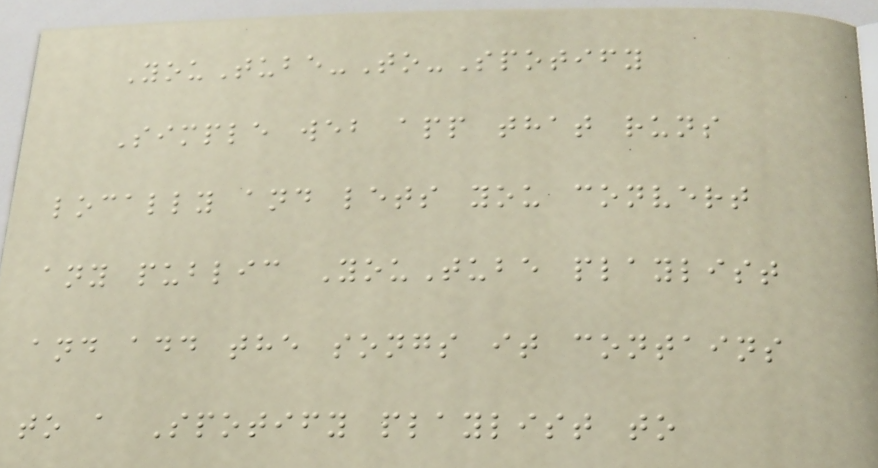YouTube-To-Spotify
Simple web app that runs
locally and lets you convert
any public YouTube playlist
and add the songs it contains
to a Spotify playlist to
